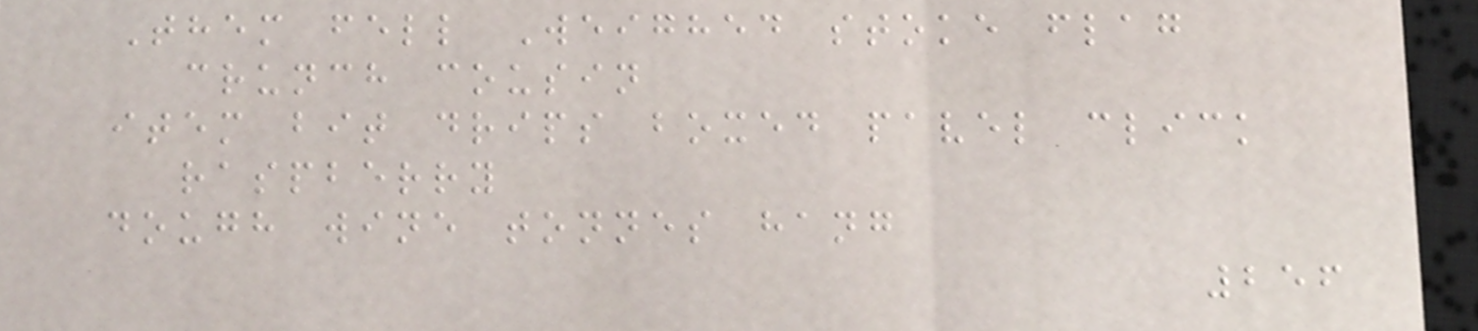Them fell Weighed stoke flag
crunch cousin
item bit drips boxed pavel click
raspberry
dough wine tonnes hang
256
